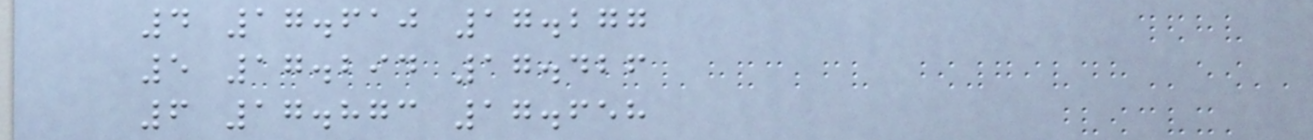4 17.610 17.277
5 17.294 17.426
6 17.873 17.658
